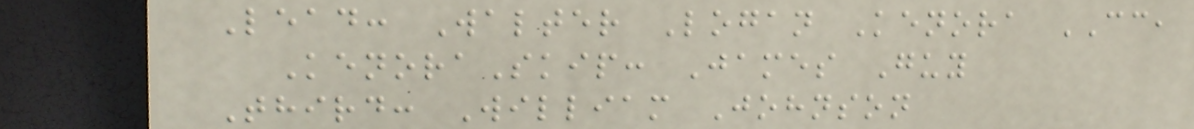Lead: Walter Logan Kenora CC,
KenoraSkip: James Guy
Third: William Johnson
